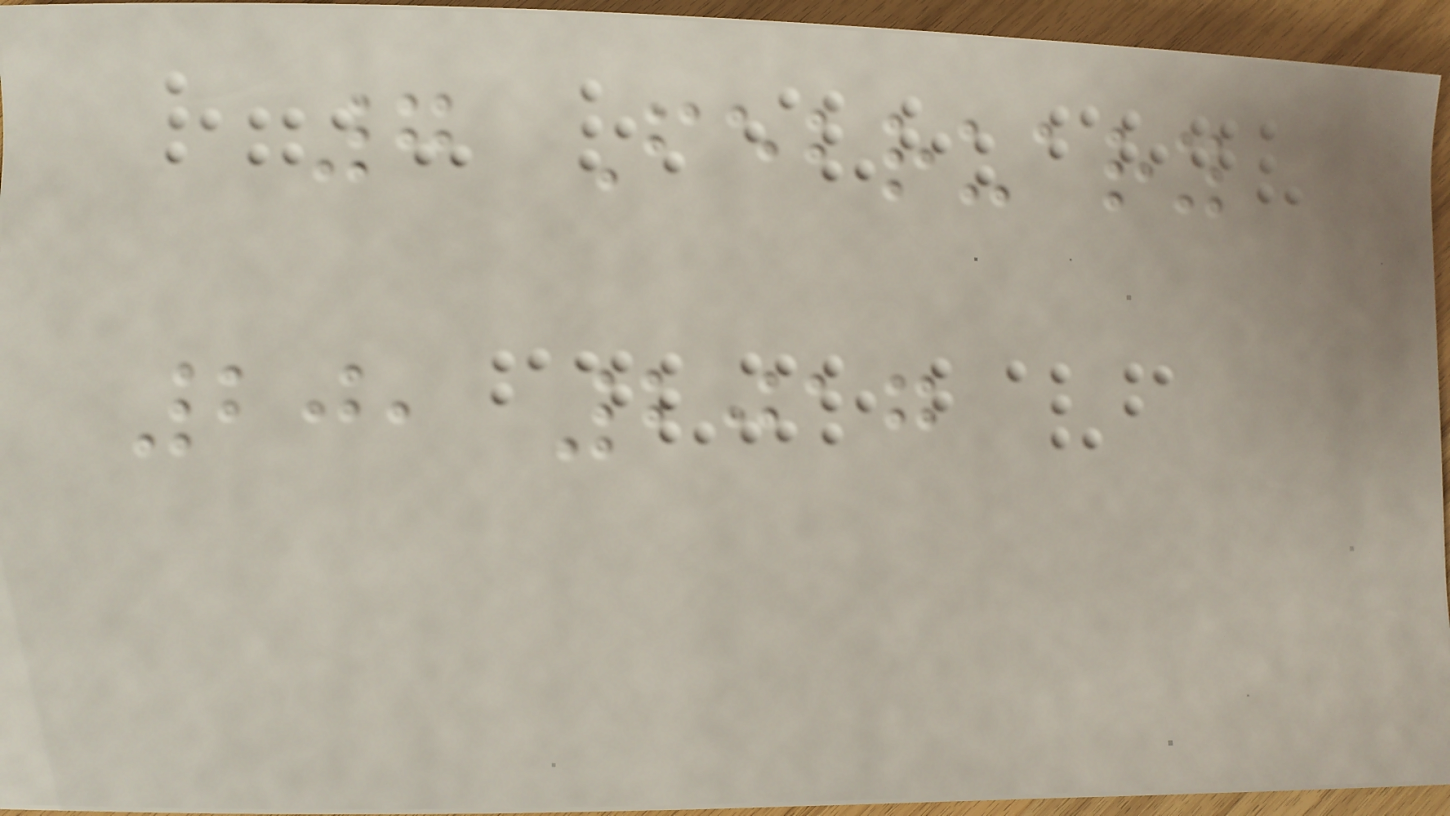7 February
20, 2017
